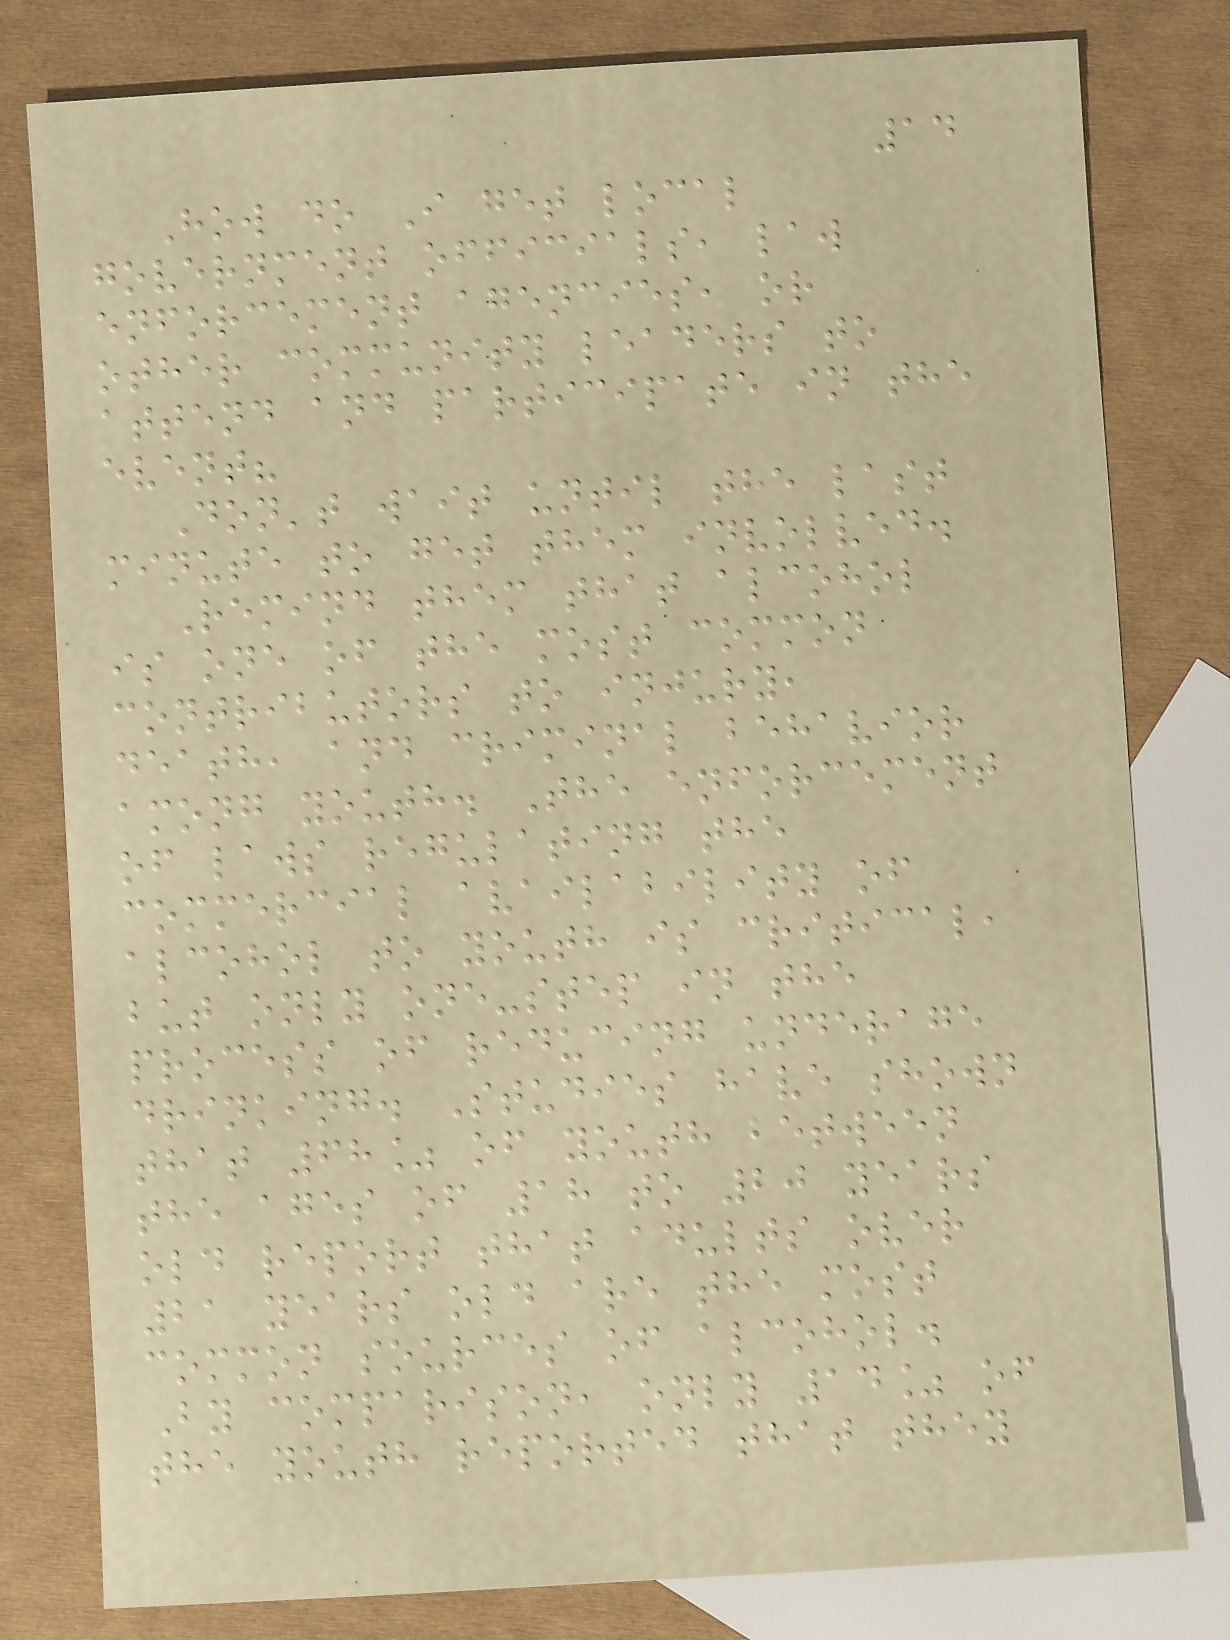14
How do I get local
government officials, law
enforcement agencies, or
other community leaders to
attend and participate in the
event?
Don't wait until the last
minute to get them involved.
Remind them that alcohol
is one of the most common
contributors to injury,
death, and criminal behavior
among youth. The enforcement
of laws regulating the
commercial availability of
alcohol to youth is critical,
but only one-step in the
process of reducing underage
drinking. Studies have shown
that 68% of youth between
the ages of 18 to 20 years
old report that adults over
21 years old are the most
common sources of alcohol.
By comparison, only 14% of
the youth reported that they
